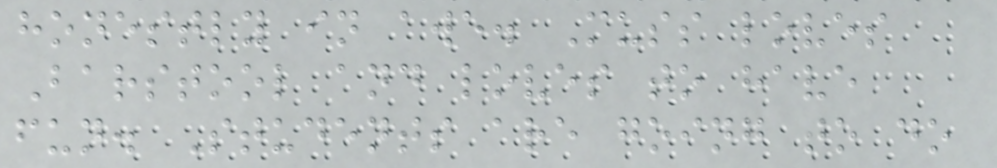honestly in awe. Muss loves
Barstool and loves to have
fun. Students are going to do
